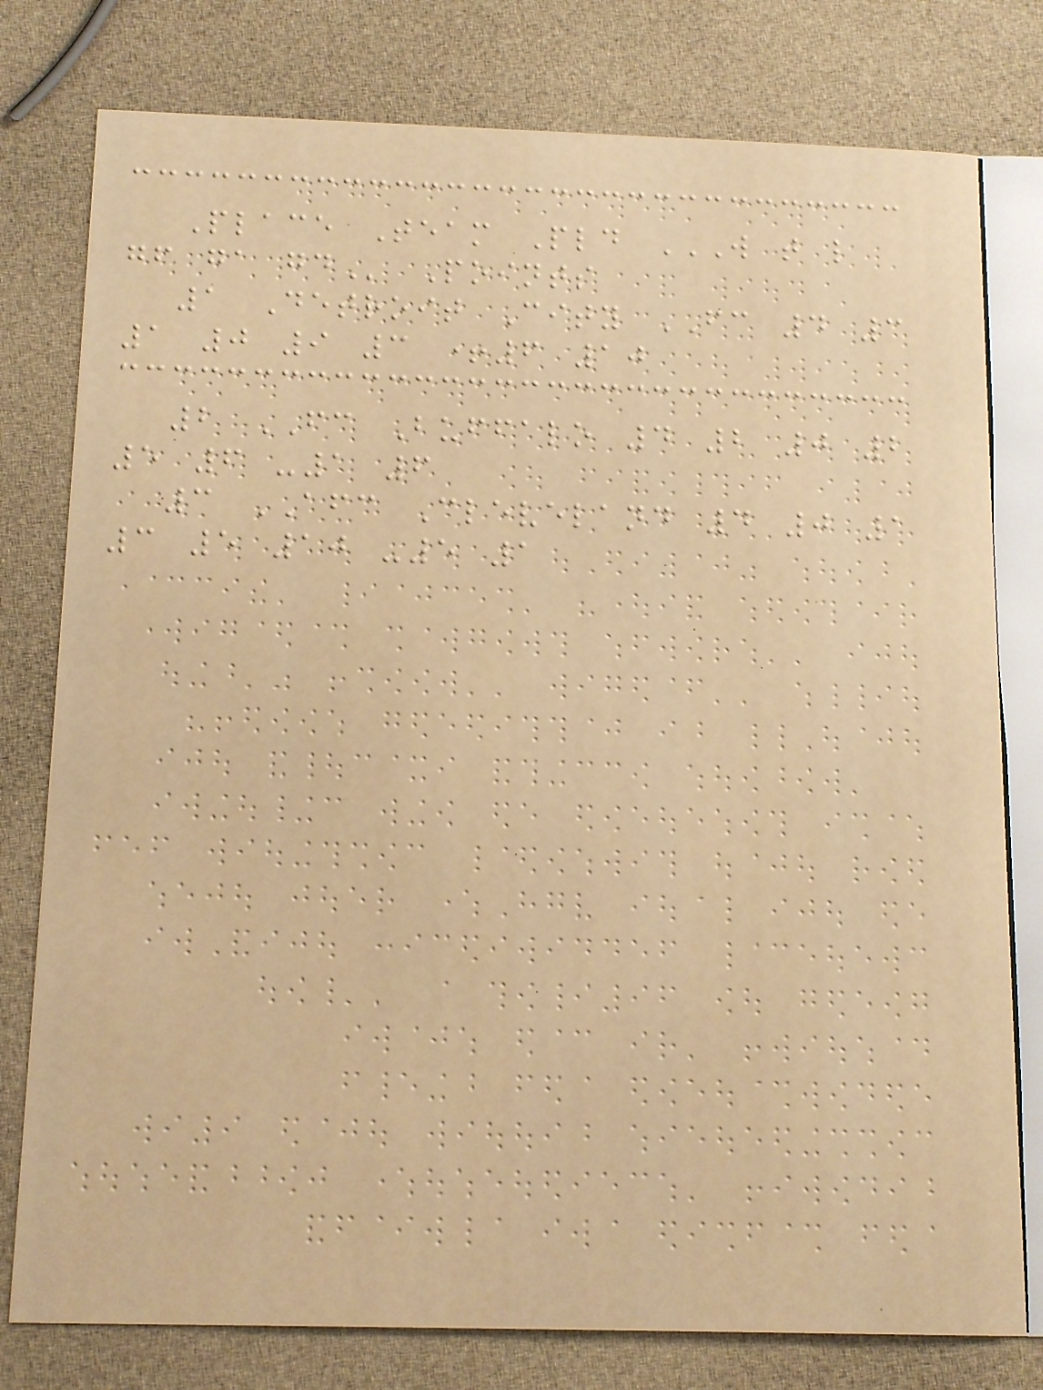Place Team Pld W T L
GF GA GD Points
1 Detroit City FC 4 3
1 0 9 3 +6 10
2 FC Buffalo 4 2 0 2
5 6 -1 6
3 AFC Cleveland 4 0 1
3 5 10 -5 1
